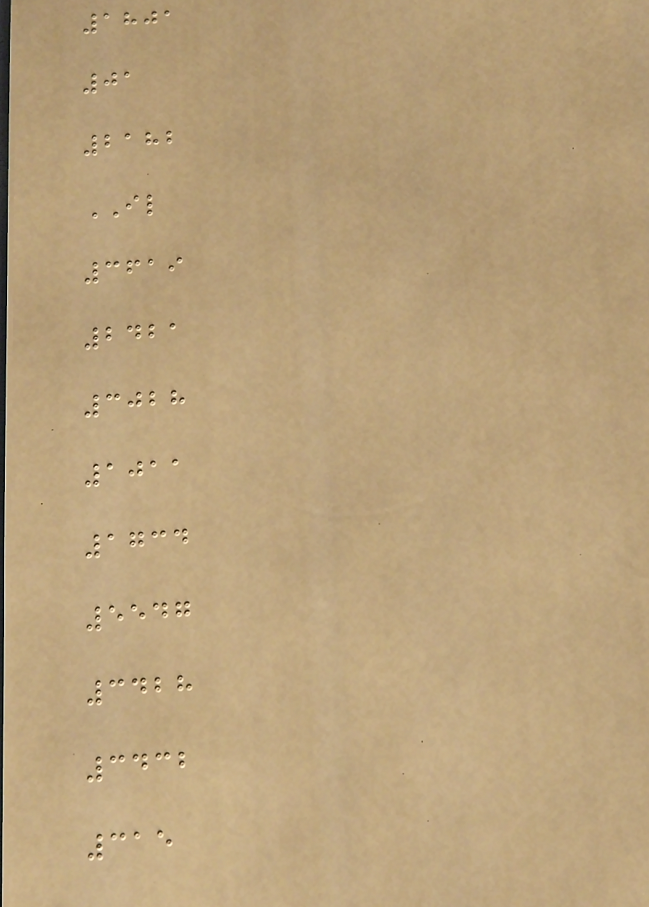1801
01
2182
IL
3619
2421
3028
1011
1734
5547
3428
3432
315
